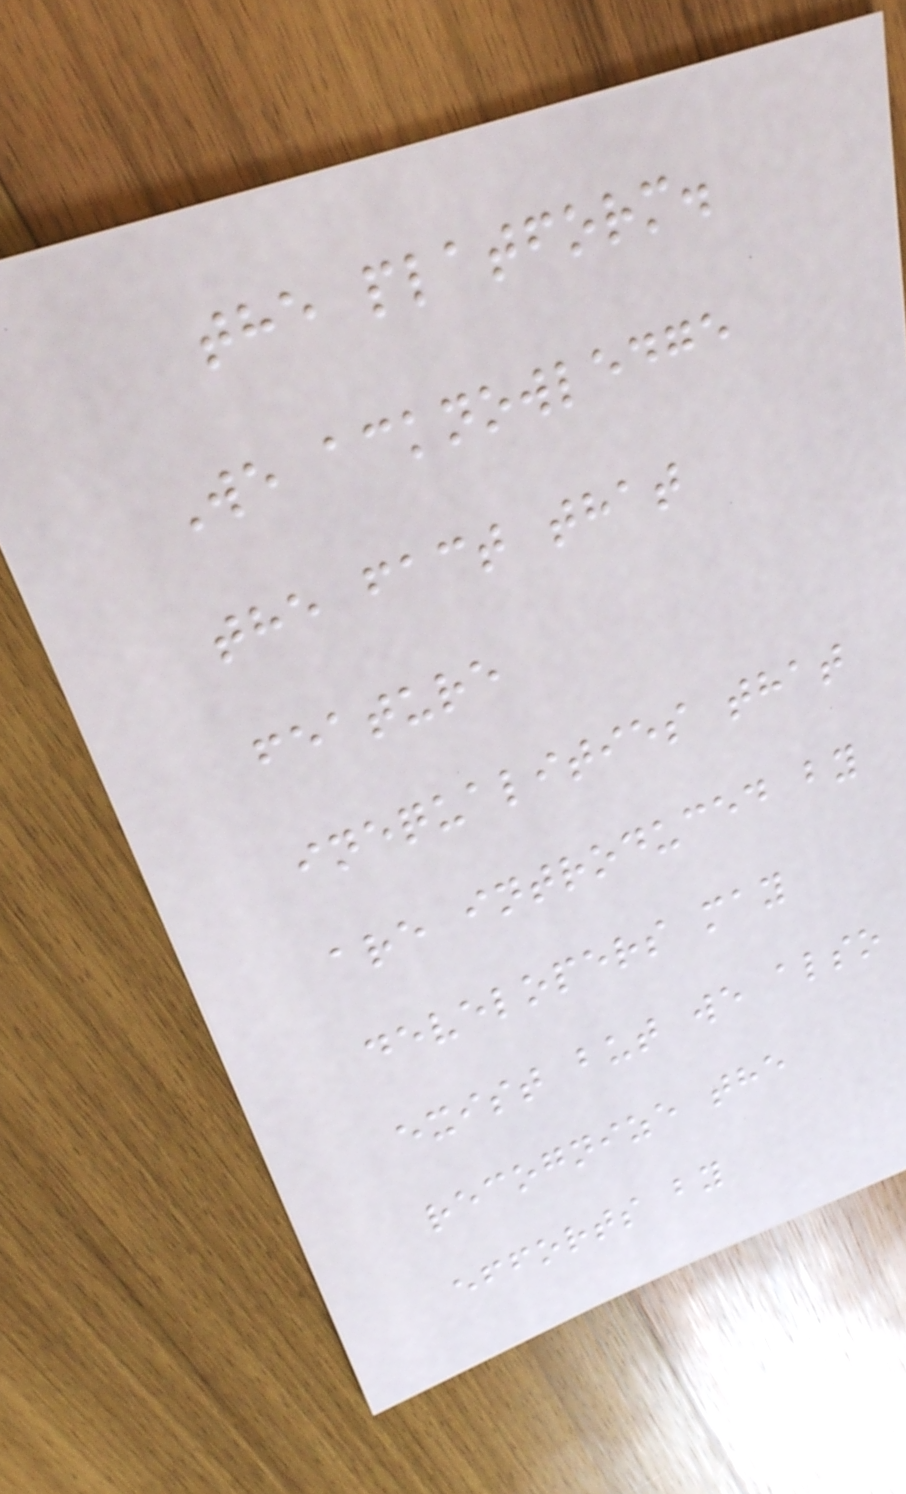the platform.
We acknowledge
the fact that
feature
inequalities that
are introduced by
developers may
exist but we also
recognize the
efforts by
